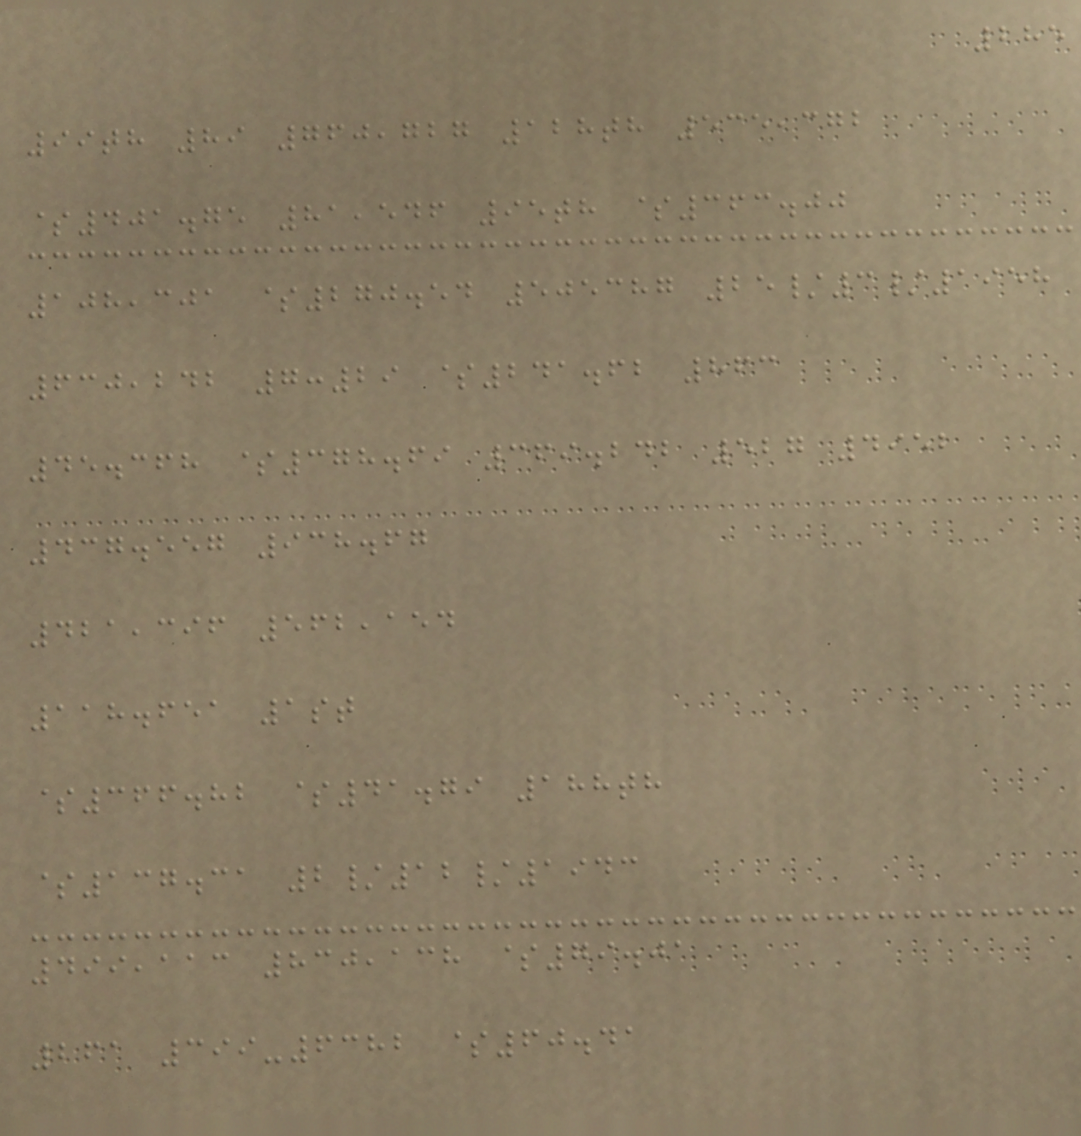285
99th 89 760,727 128th 535,372
$401.75 81,546 95th $363.00
108,301 $270.54 505387 25/3/1958
630,242 7:29 $241.62 863
45.368 $378.69 369.242 527 4952
437.557 938.67
421,396 562,154
118.651 1st
$366.82 $41.79 188th
$137.31 2/12/1943
499,113 830,138 $79.01
261 399-6382 $60.41
